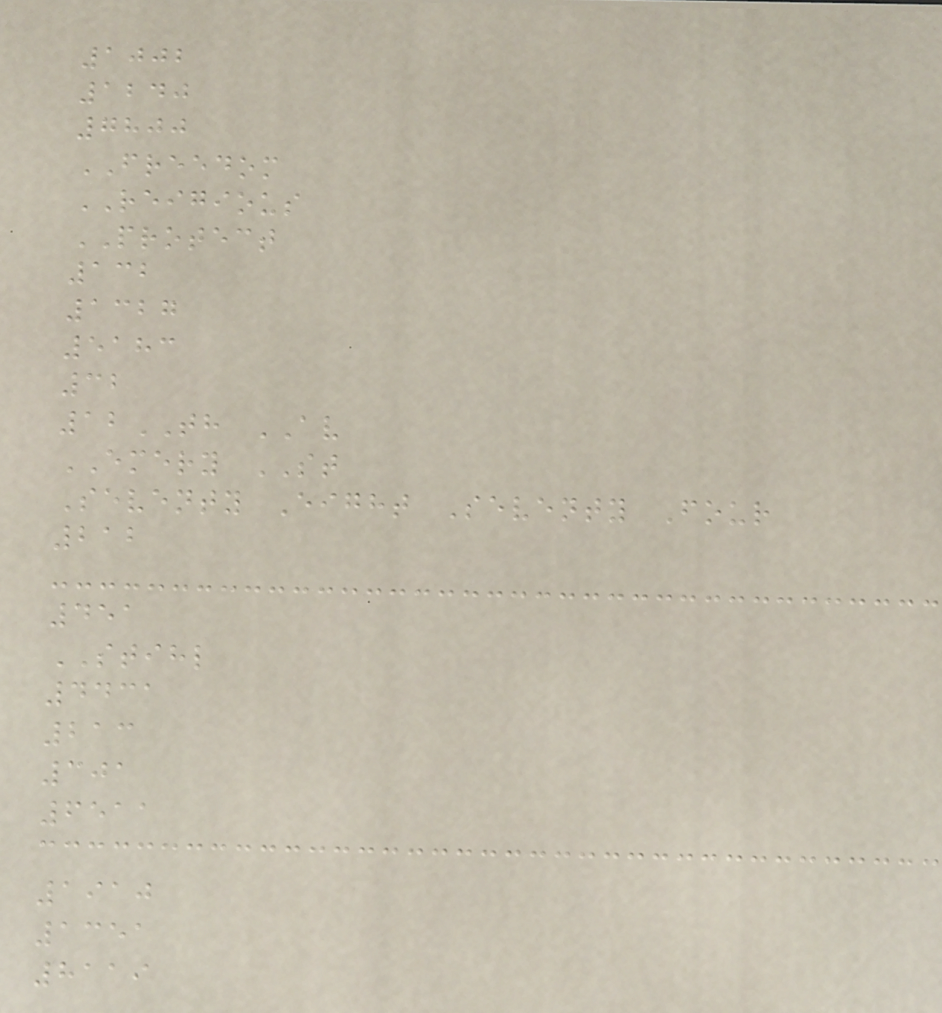1002
1240
7800
FREEDOM
REIGIOUS
PROTECT
132
1327
5183
32
12TH AV
EMERY ST
Seventy Eight Seventy Four
212
451
STIHL
4431
213
301
6511
1910
1351
8119
